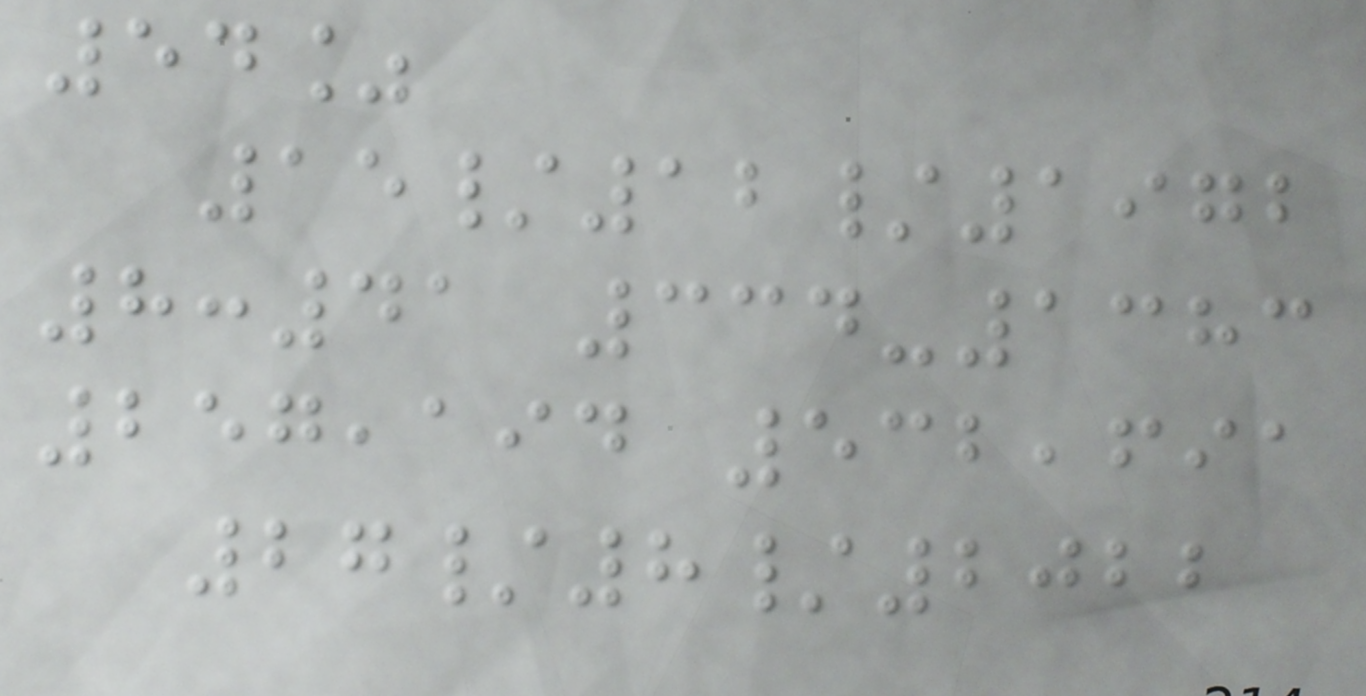54%
15/12/1972
8:41 334-1383
257,194 532,691
27/8/2022
